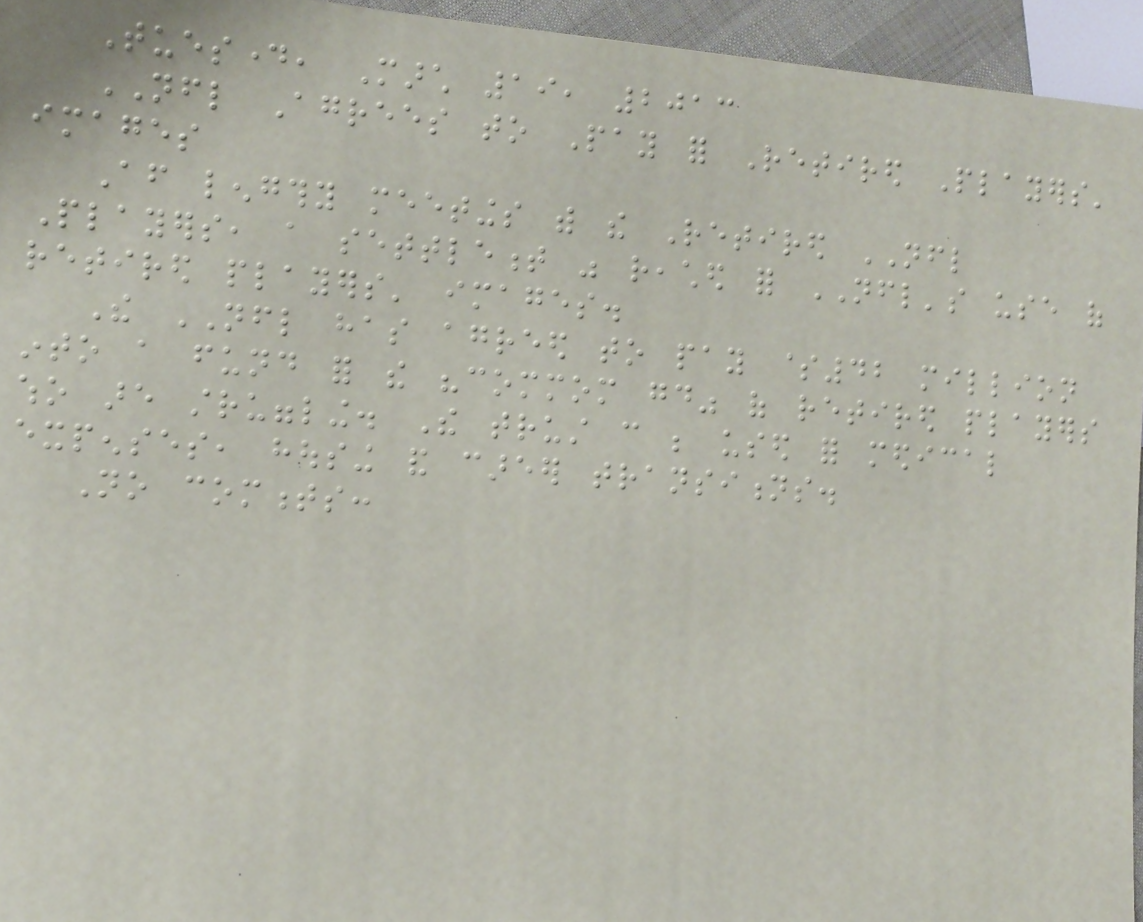Tuesday, March 19, 2013
NFL Agrees to Pay for Retired Players'
images
After lengthy meetings with the Retired NFL
Players, a settlement was reached for NFL's use of
retired players' images.
The NFL has agreed to pay $42 million
into a fund for the "commom good" of retired players
who are struggling. The trust can be used for medical
expenses, housing and career transitions.
No comments:
